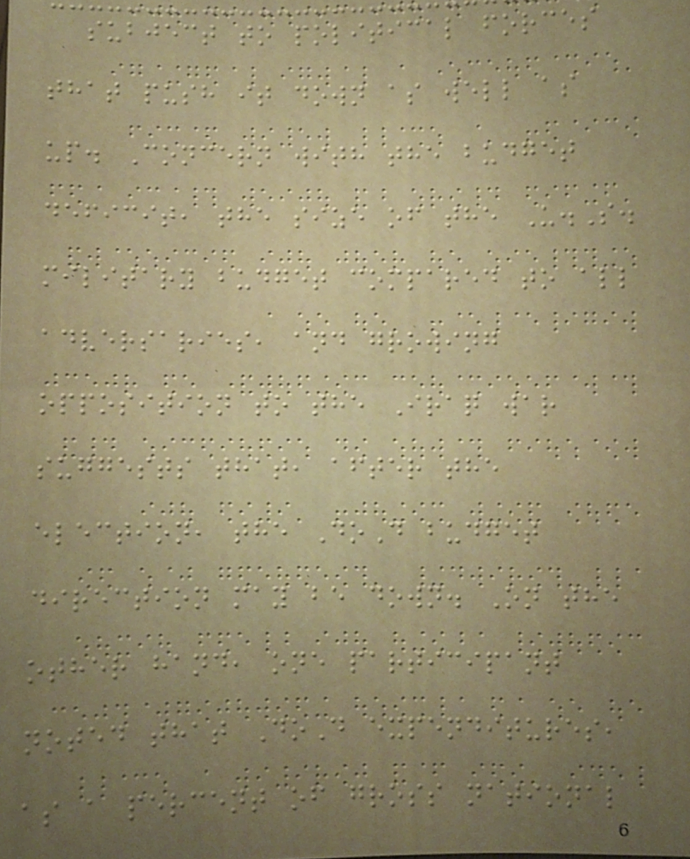subject to political forces
that push it down as well as
up. Concern with the budget
deficit, the size of the U.S.
military budget compared to all
adversaries, and growing
opposition to the Iraq war
suggests that, after the
election, the DoD budget
direction may be down. On the
other hand, one participant
noted that DoD expenditures,
as a percent of gross national
